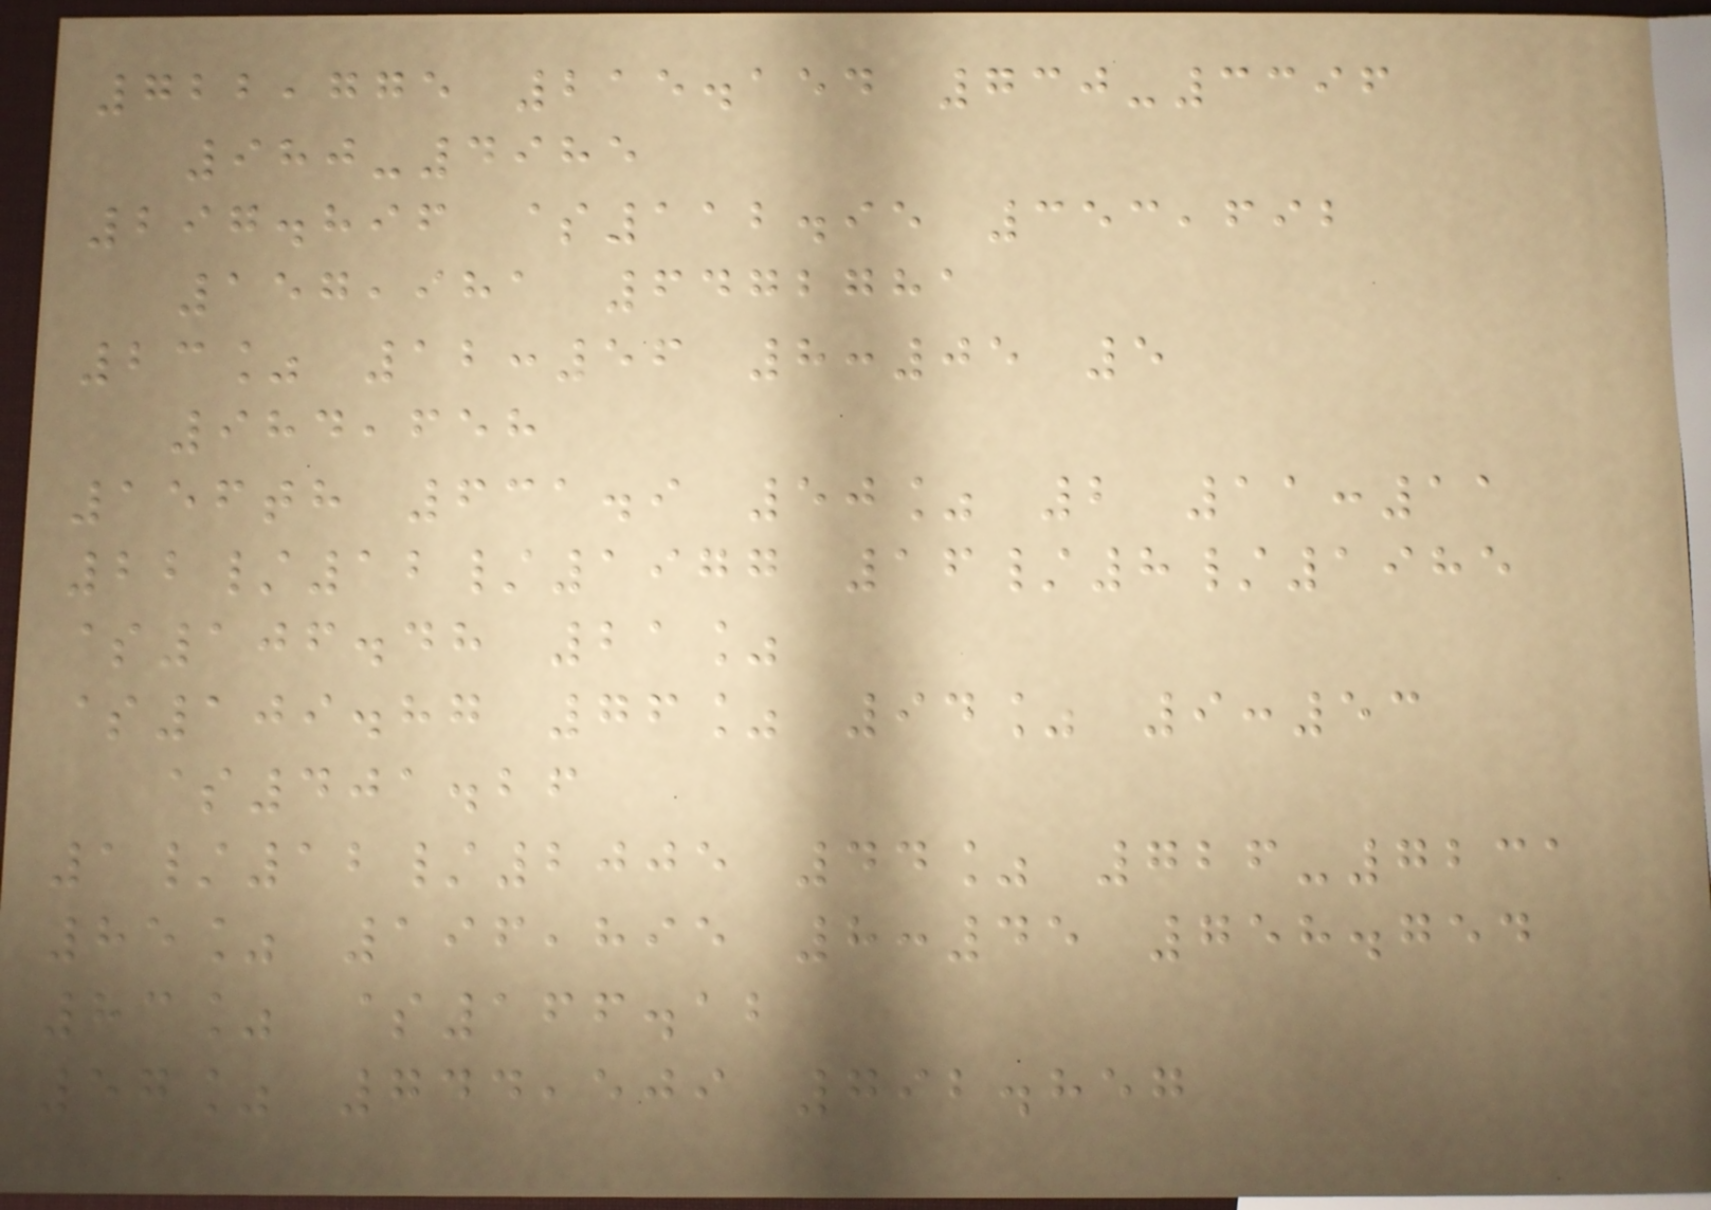722,775 215.154 730-3396
980-4985
297.896 $112.95 353,692
157,981 6472781
23% 12:56 8:05 5
984,658
156th 631.9 50% 2 11:11
22/12/1977 16/8/1985
$106.48 21%
$109.87 76% 94% 9:53
$401.26
1/12/2005 44% 726-7231
85% 196,895 8:45 758.754
83% $166.12
57% 744,509 792.857
